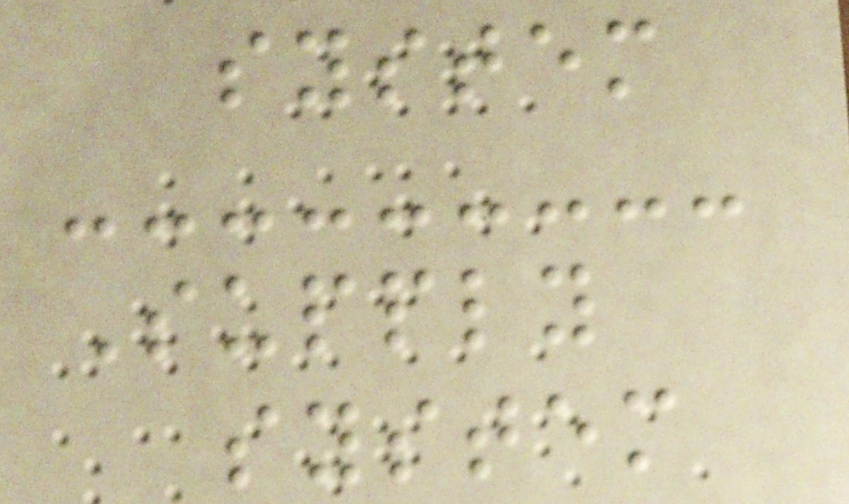system
Supply
system
